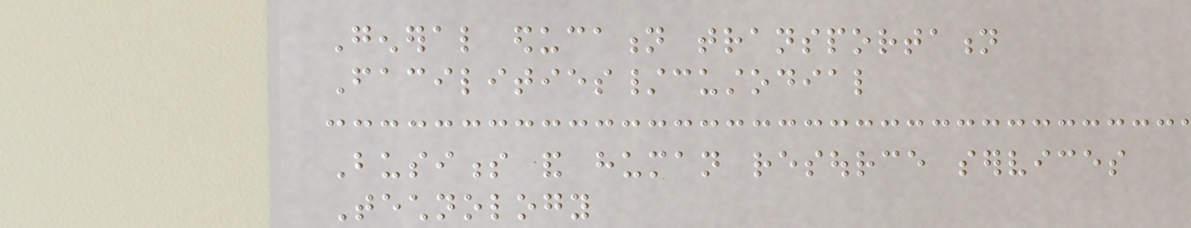General education transportation
Facilities/custodial
Business and human resource services
Technology
